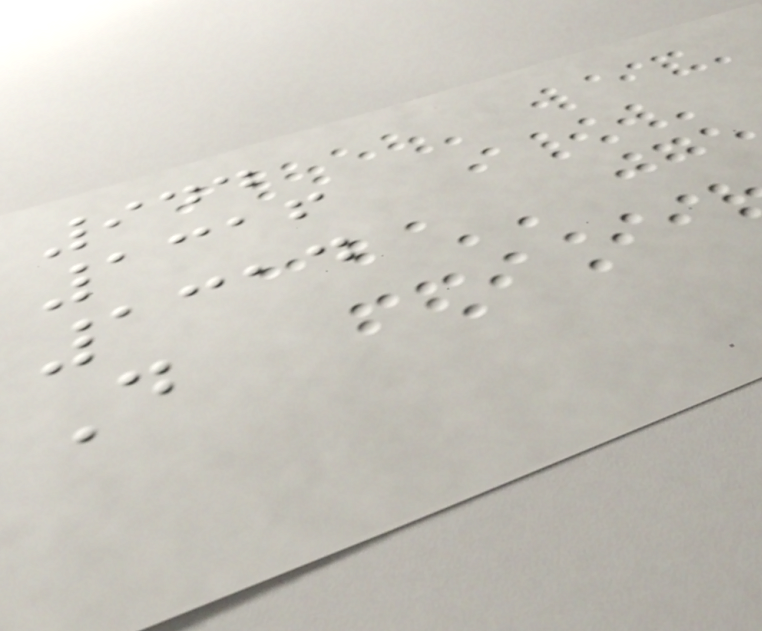944
1316
1314
D
